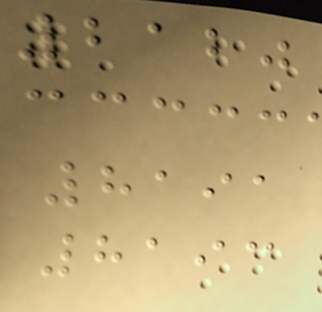2120
8191
8193
